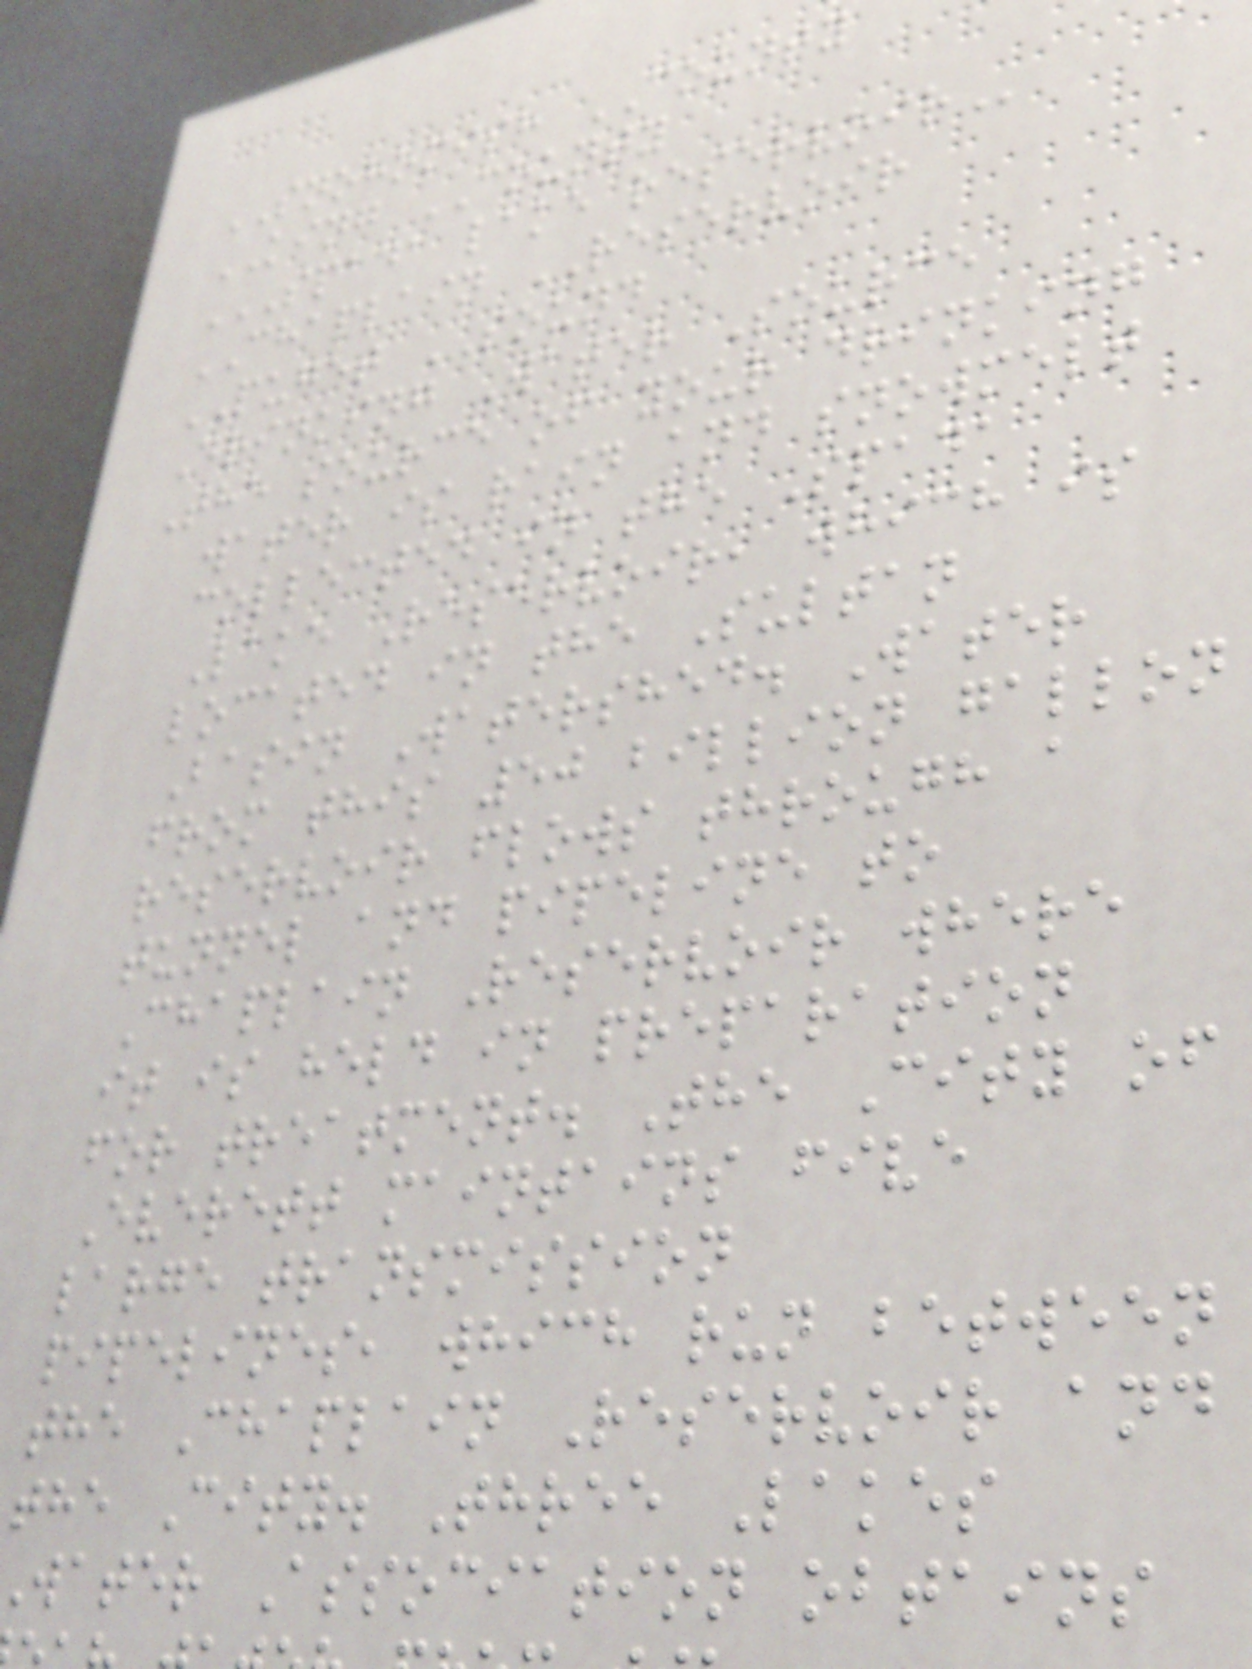SNOHOMISH COUNTY
KING COUNTY
SPADA LAKE RESERVOIR
CHAPLAIN RESERVOIR
PUGET SOUND
Drinking Water Source
The source of your drinking
water is rain and snowmelt
collected in the Spada
Lake Reservoir, which is
located in the Sultan
Basin Watershed. Water
from this 50 billion gallon
reservoir flows through a
tunnel and pipeline to
Chaplain Reservoir where
it is held in preparation
for treatment. The City of
Everett maintains five
large transmission
pipelines, which run between
the Chaplain Reservoir and
the City. Three Lakes
water Association obtains
